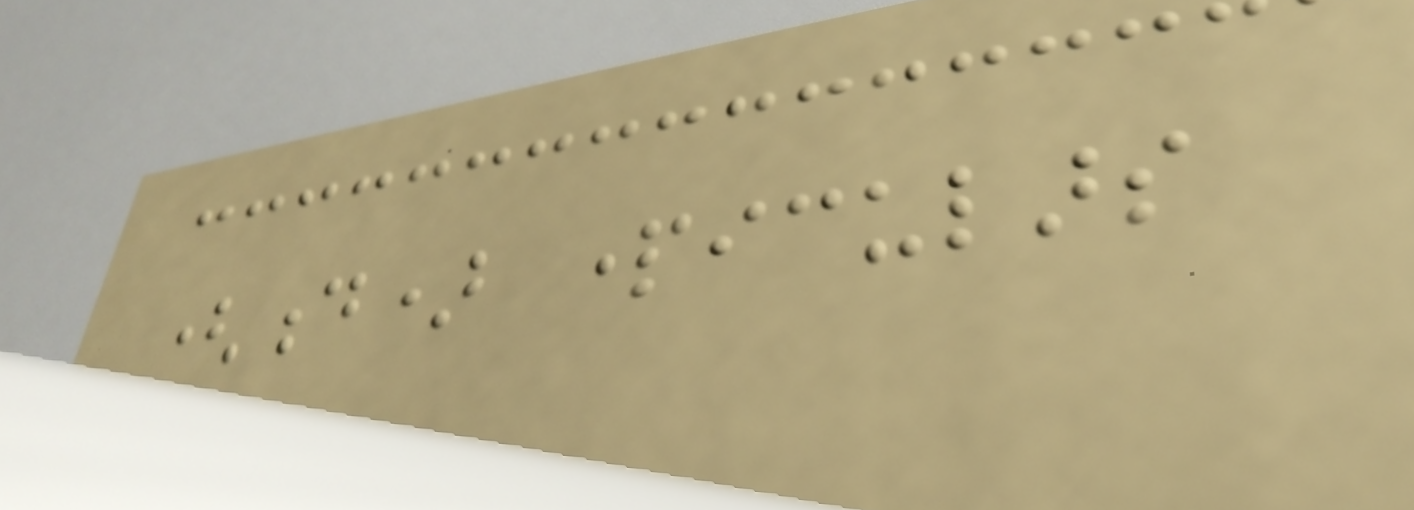(d) particulars
